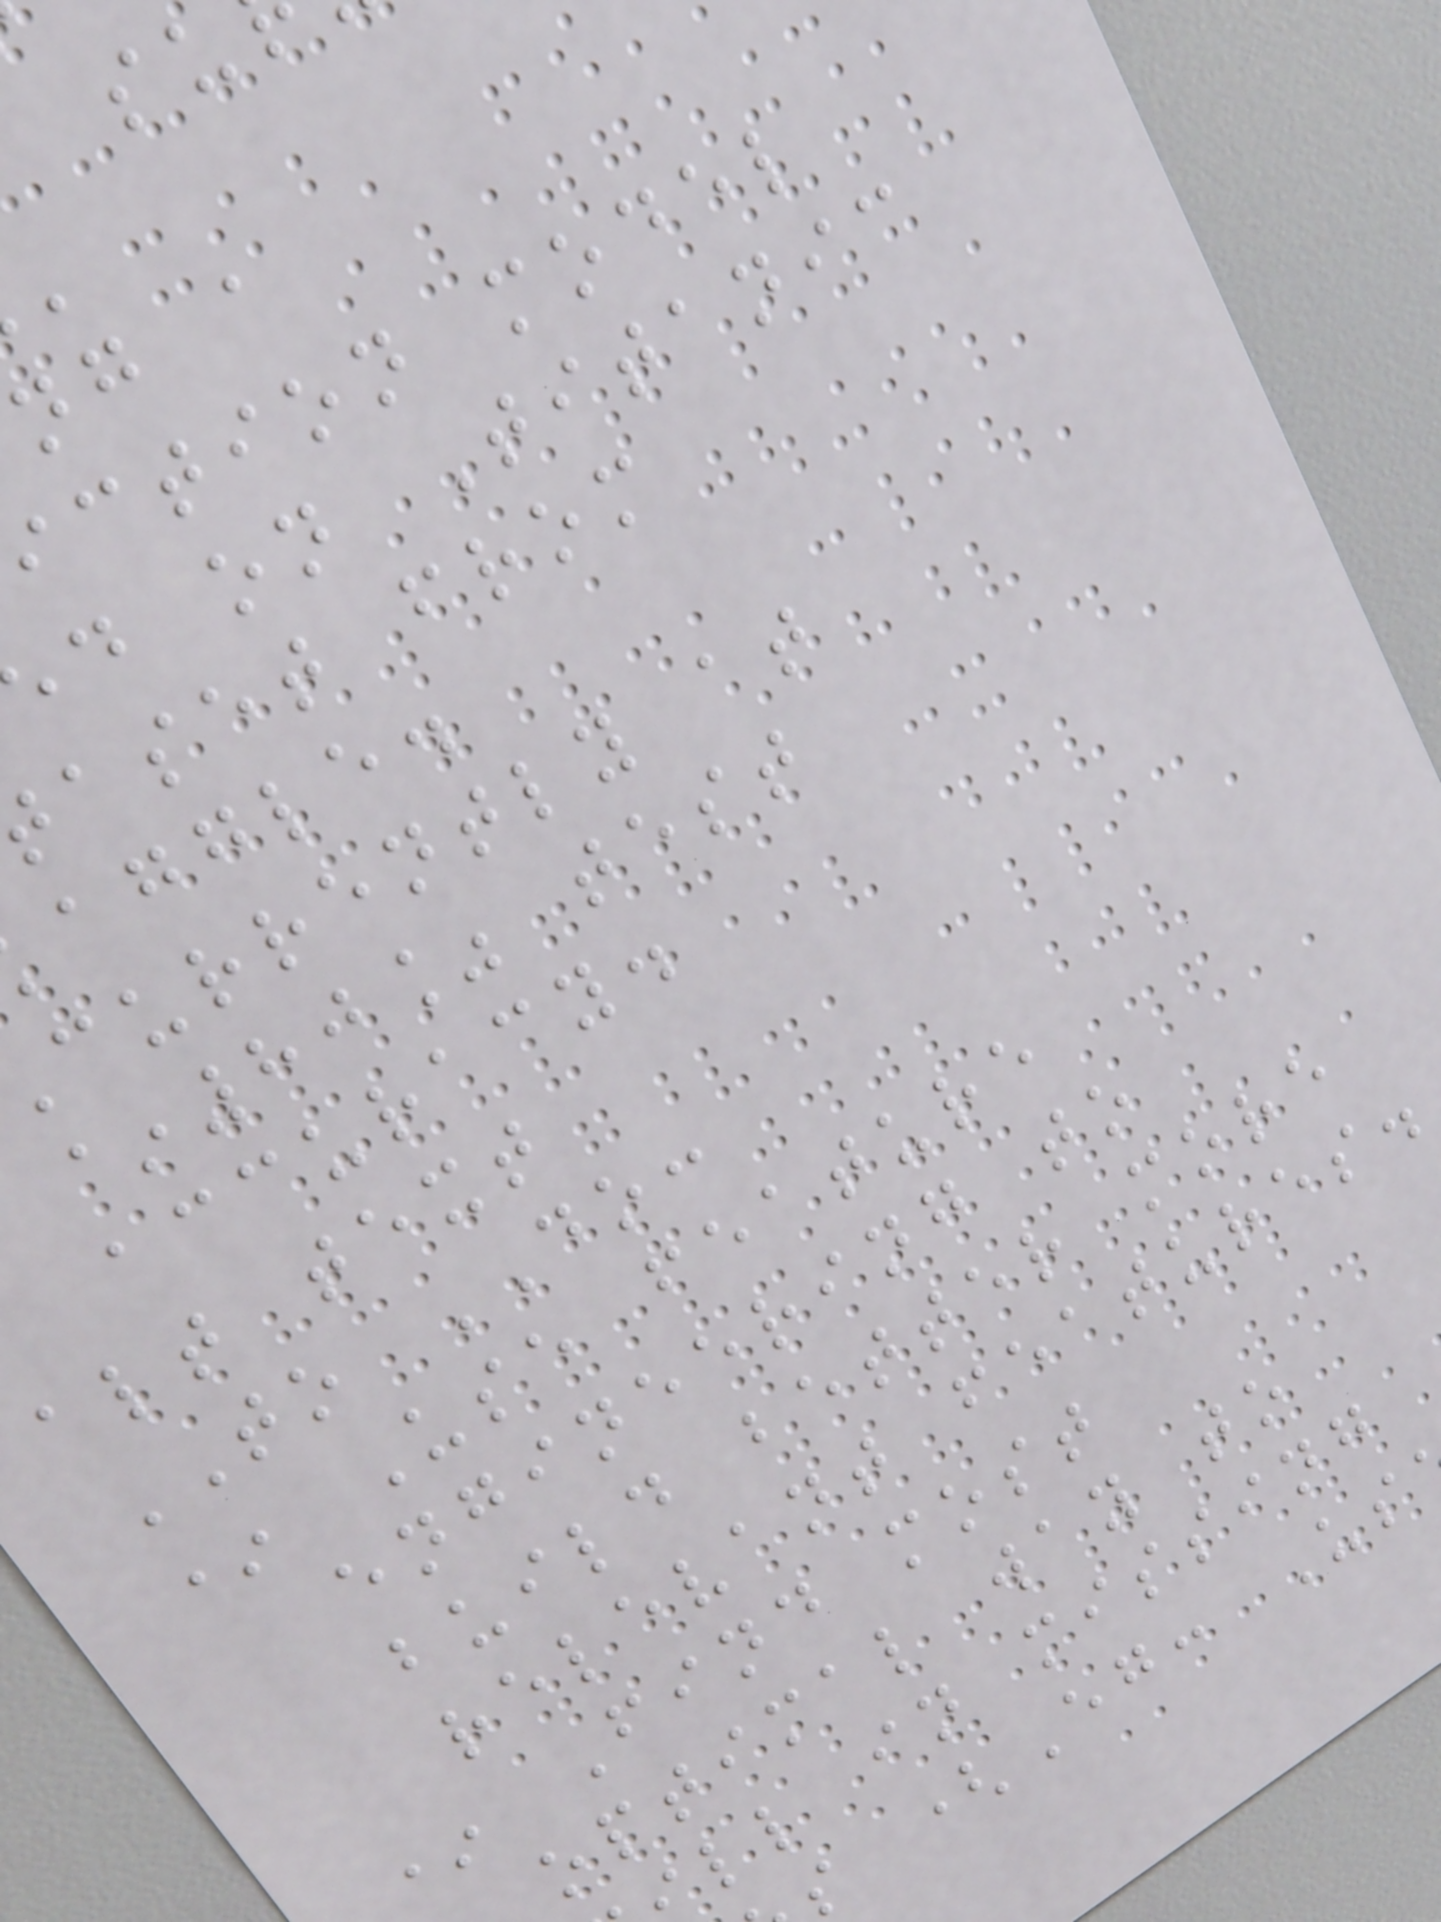ng a
iction model
d on Titanic
aset from
aggle.
currently at
~80% test
accuracy.
alt text
TO DO:
* Use feature
engineering to
build better more
relevant features.
* Find most
optimal way to
ll in missing
s (Eg: Us
